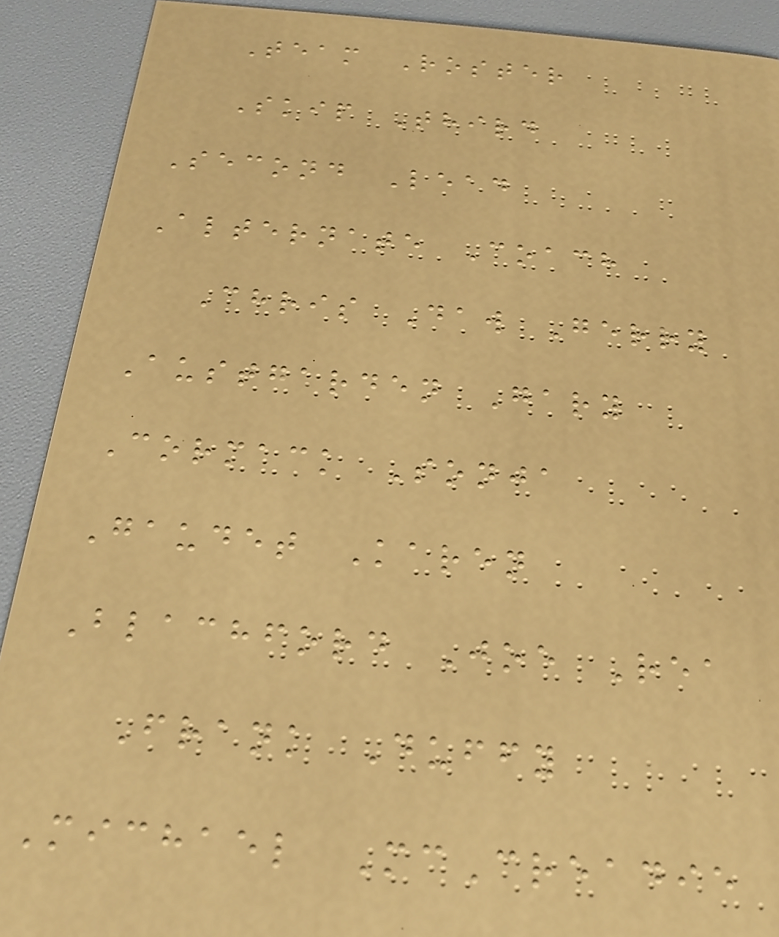Team Roster
Skip Third
Second Lead
Alternate Coach
Chris Daw Gerry
Austgarden Gary
Cormack Sonja
Gaudet Karen
Blachford Joe Rea
Frank Duffy
Michael McCreadie
